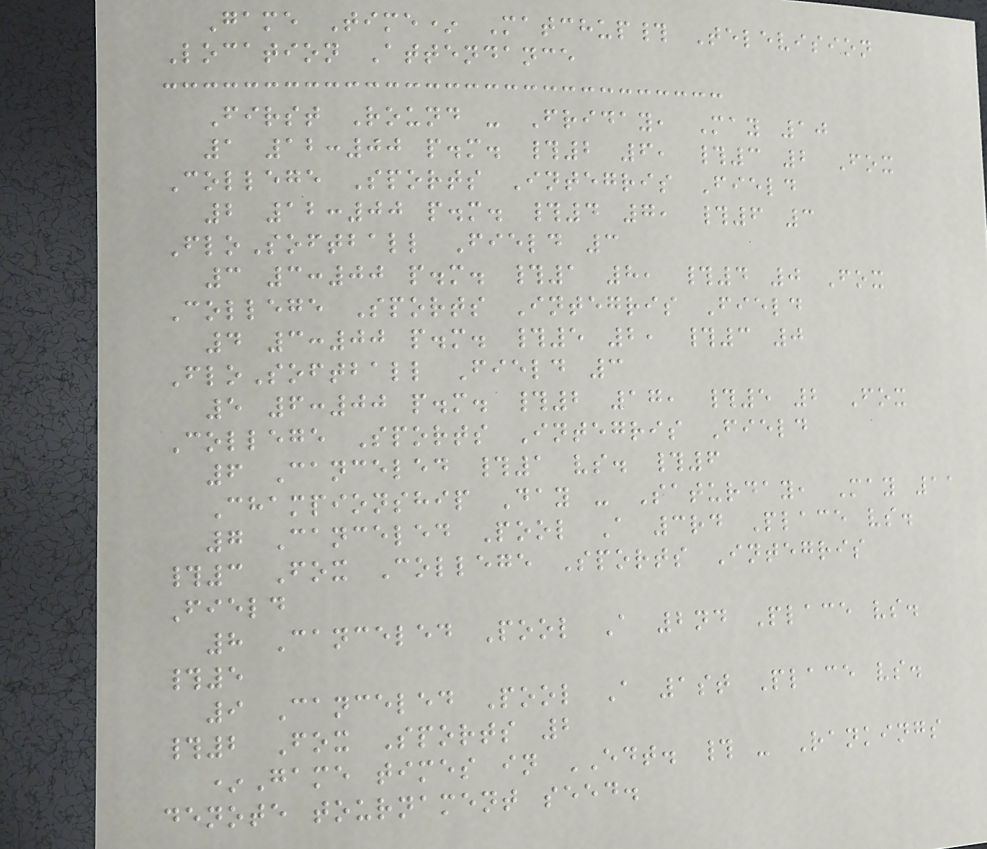Game Time* Matchup# Television
Location Attendance
First Round - Friday, May 10
1 12:00 p.m. #2 6, #3 2 Fox
College Sports Integris Field
2 12:00 p.m. #4 7, #6 3
FloSoftball Field 3
3 3:00 p.m. #1 8, #4 0 Fox
College Sports Integris Field
4 3:00 p.m. #5 2, #3 0
FloSoftball Field 3
5 6:00 p.m. #2 17, #5 2 Fox
College Sports Integris Field
6 Canceled #1 vs. #6
Championship Day - Saturday, May 11
7 Canceled Pool A 3rd Place vs.
#3 Fox College Sports Integris
Field
8 Canceled Pool A 2nd Place vs.
#5
9 Canceled Pool A 1st Place vs.
#2 Fox Sports 2
*Game times in EDT. # - Rankings
denote tournament seed.
